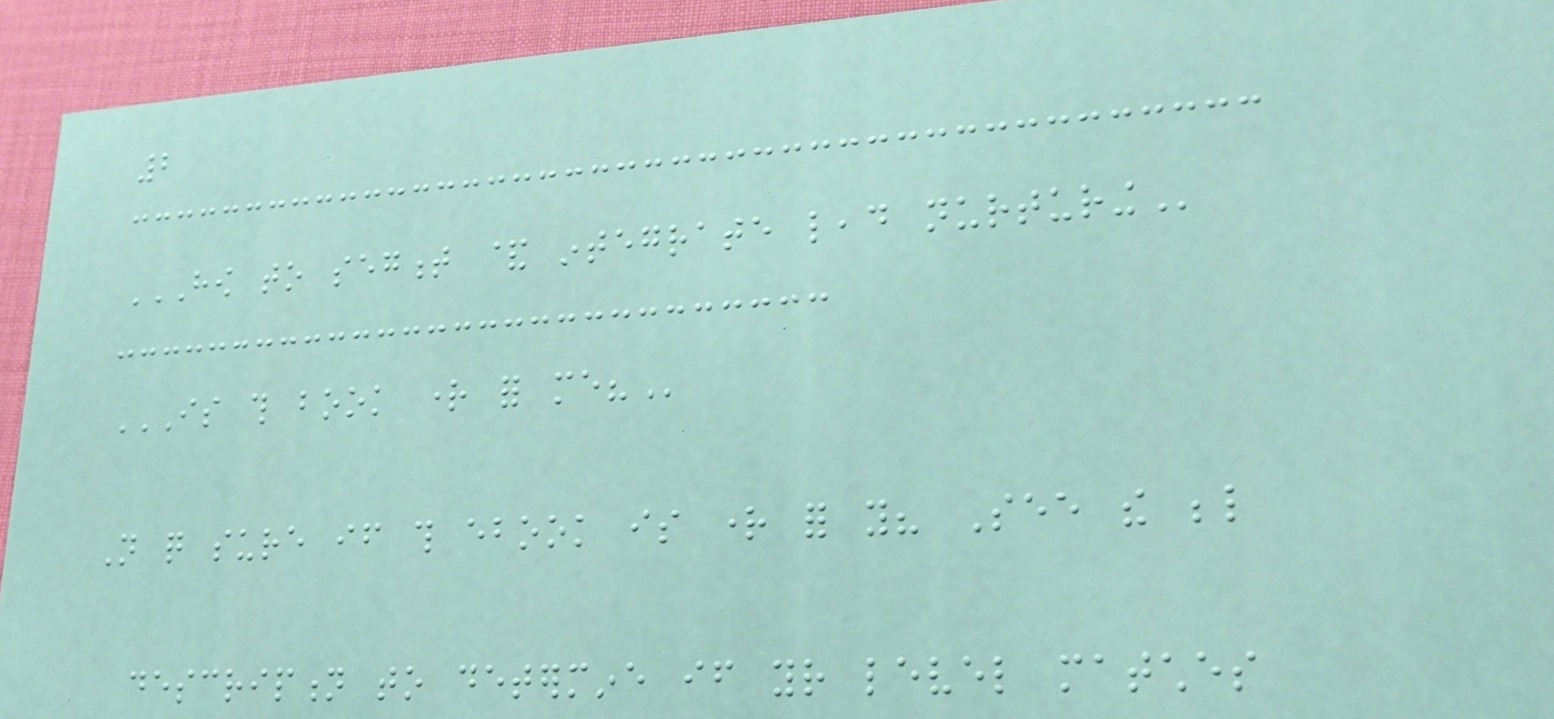2
HOW TO SEGMENT & INTEGRATE LEAD NURTURING
IS THIS BOOK RIGHT FOR ME?
Not quite sure if this ebook is right for you? See the below
description to determine if your level matches
